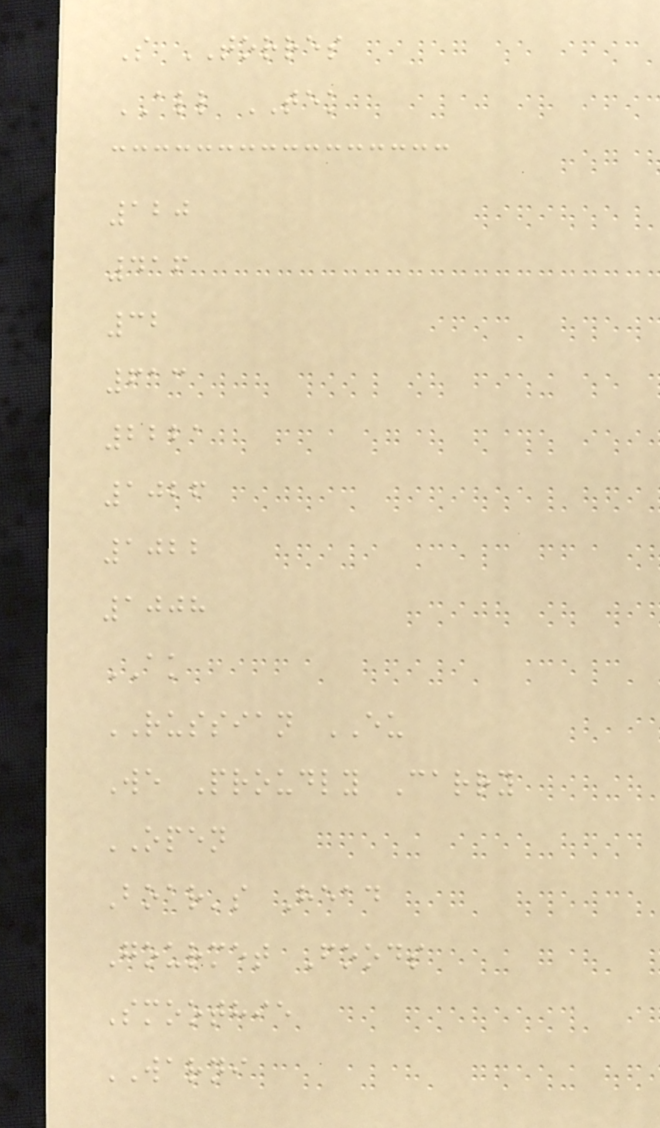S TORRES
ALL TEK
120
416
32
613
2221
1026
1022
1008
AK
RUSSIAN EU
We Proudly Carry
OPEN
Boar's Head
Gourmet Foods
Smoothie
WARNI
